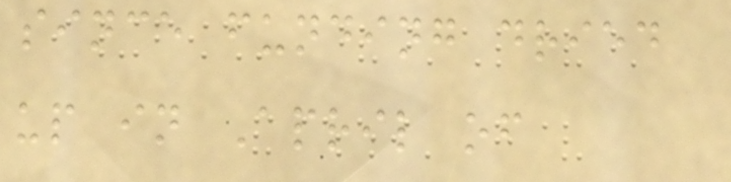since funding dried
up in April of
